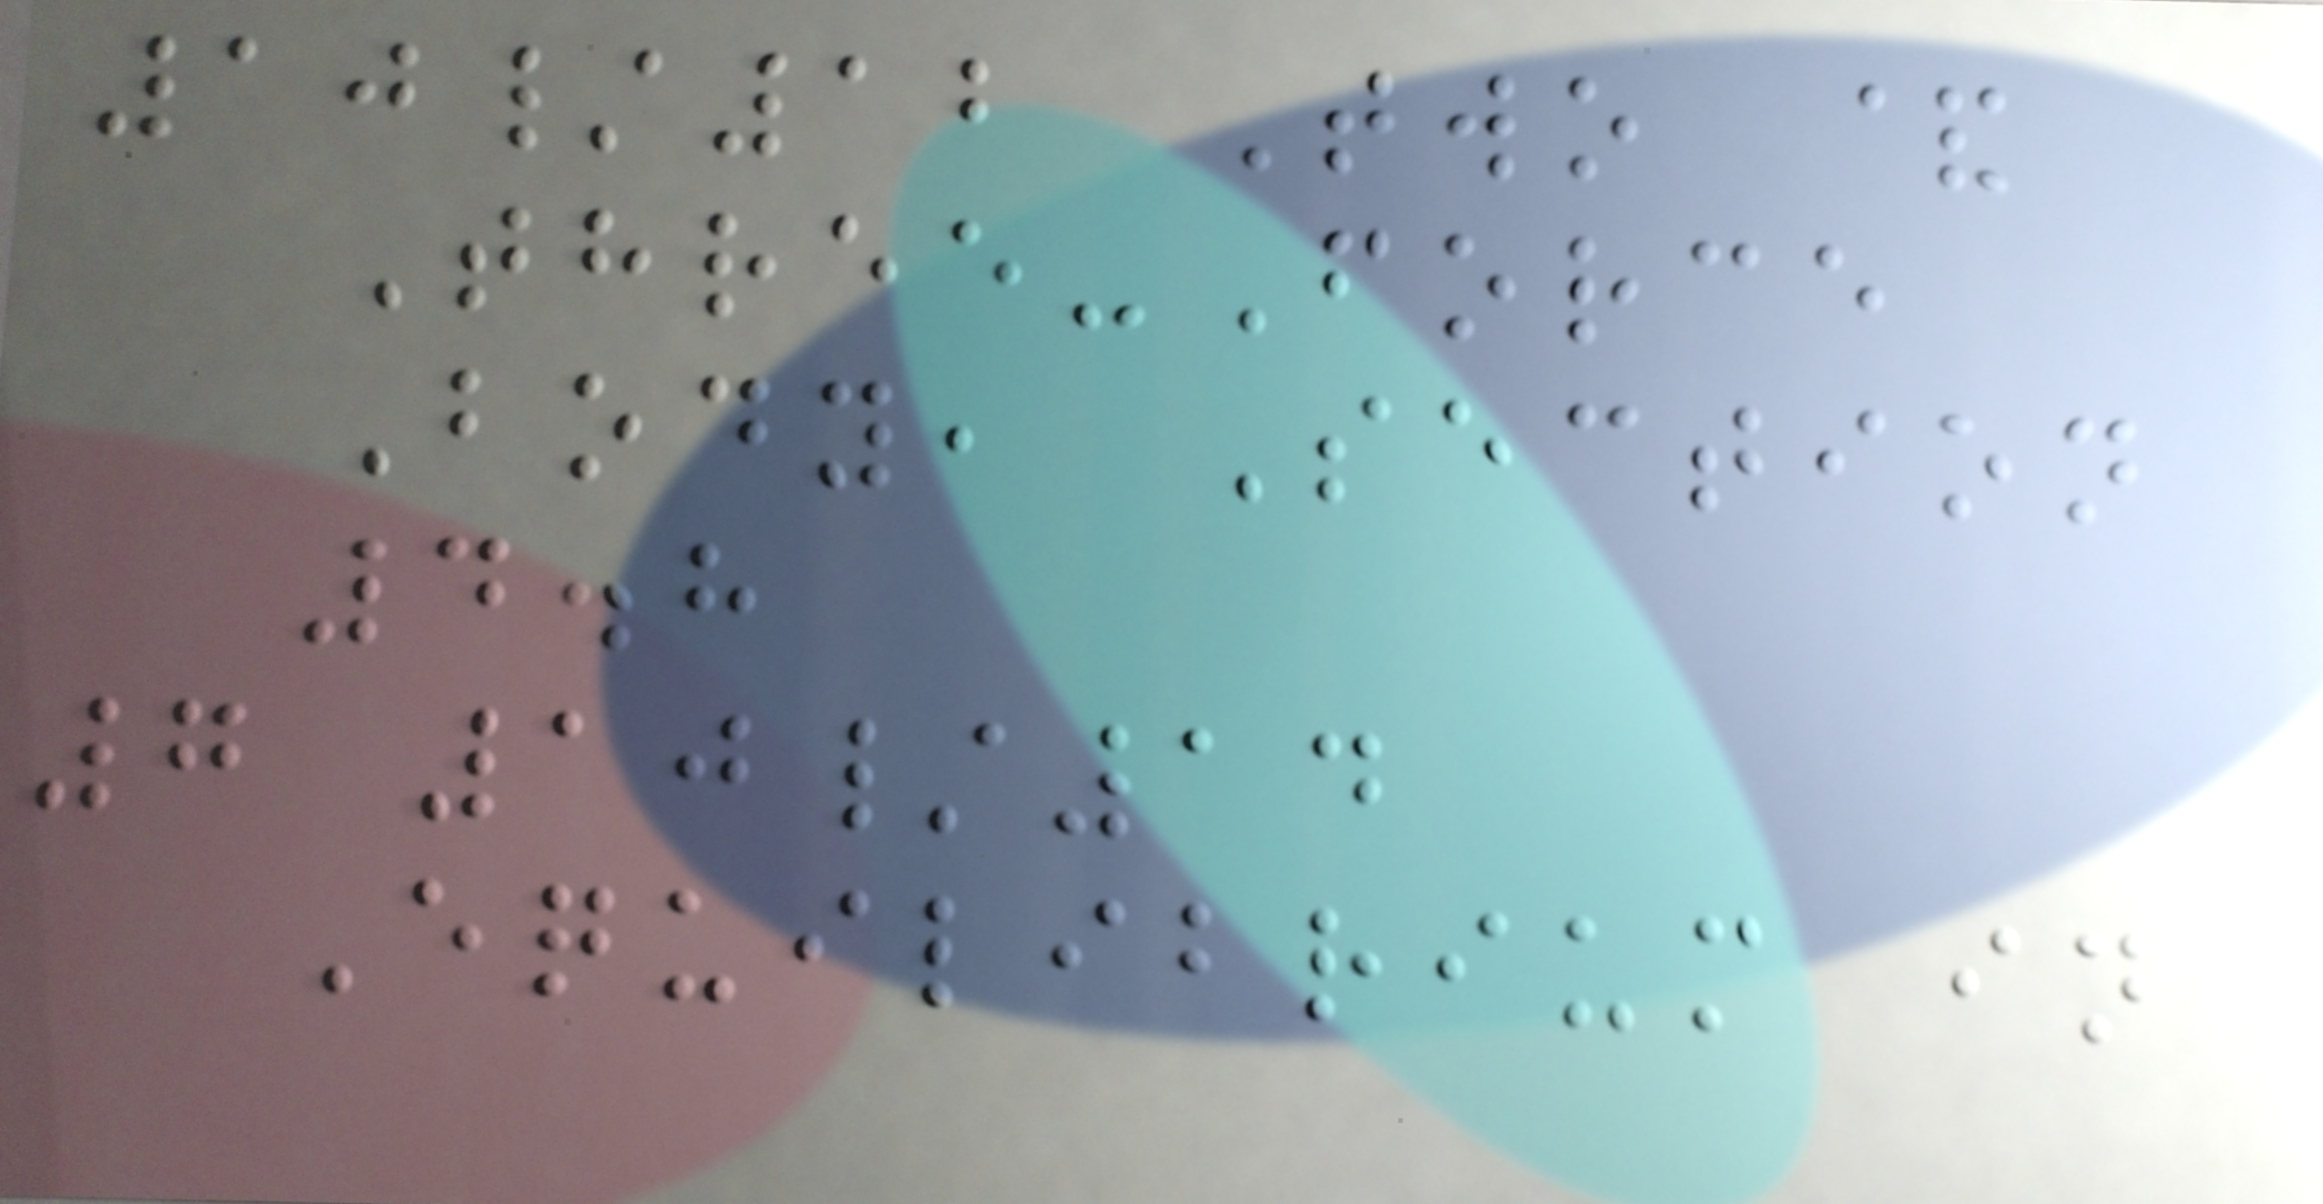10/12 Two &
Three-Force
Body, Section
4.8
7 10/14
Equilibrium in
